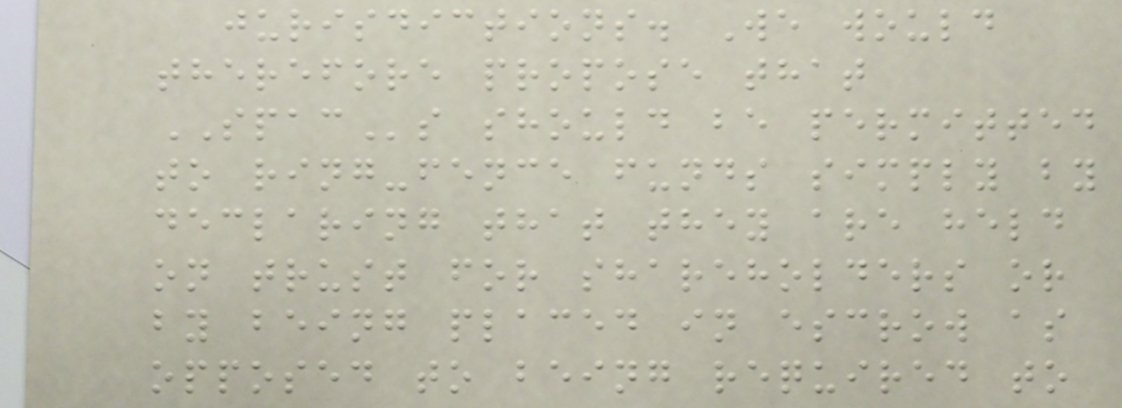jurisdictions. We would
therefore propose that
SPACs should be permitted
to ring-fence funds simply by
declaring that they are held
on trust for shareholders or
by being placed in escrow as
opposed to being required to
